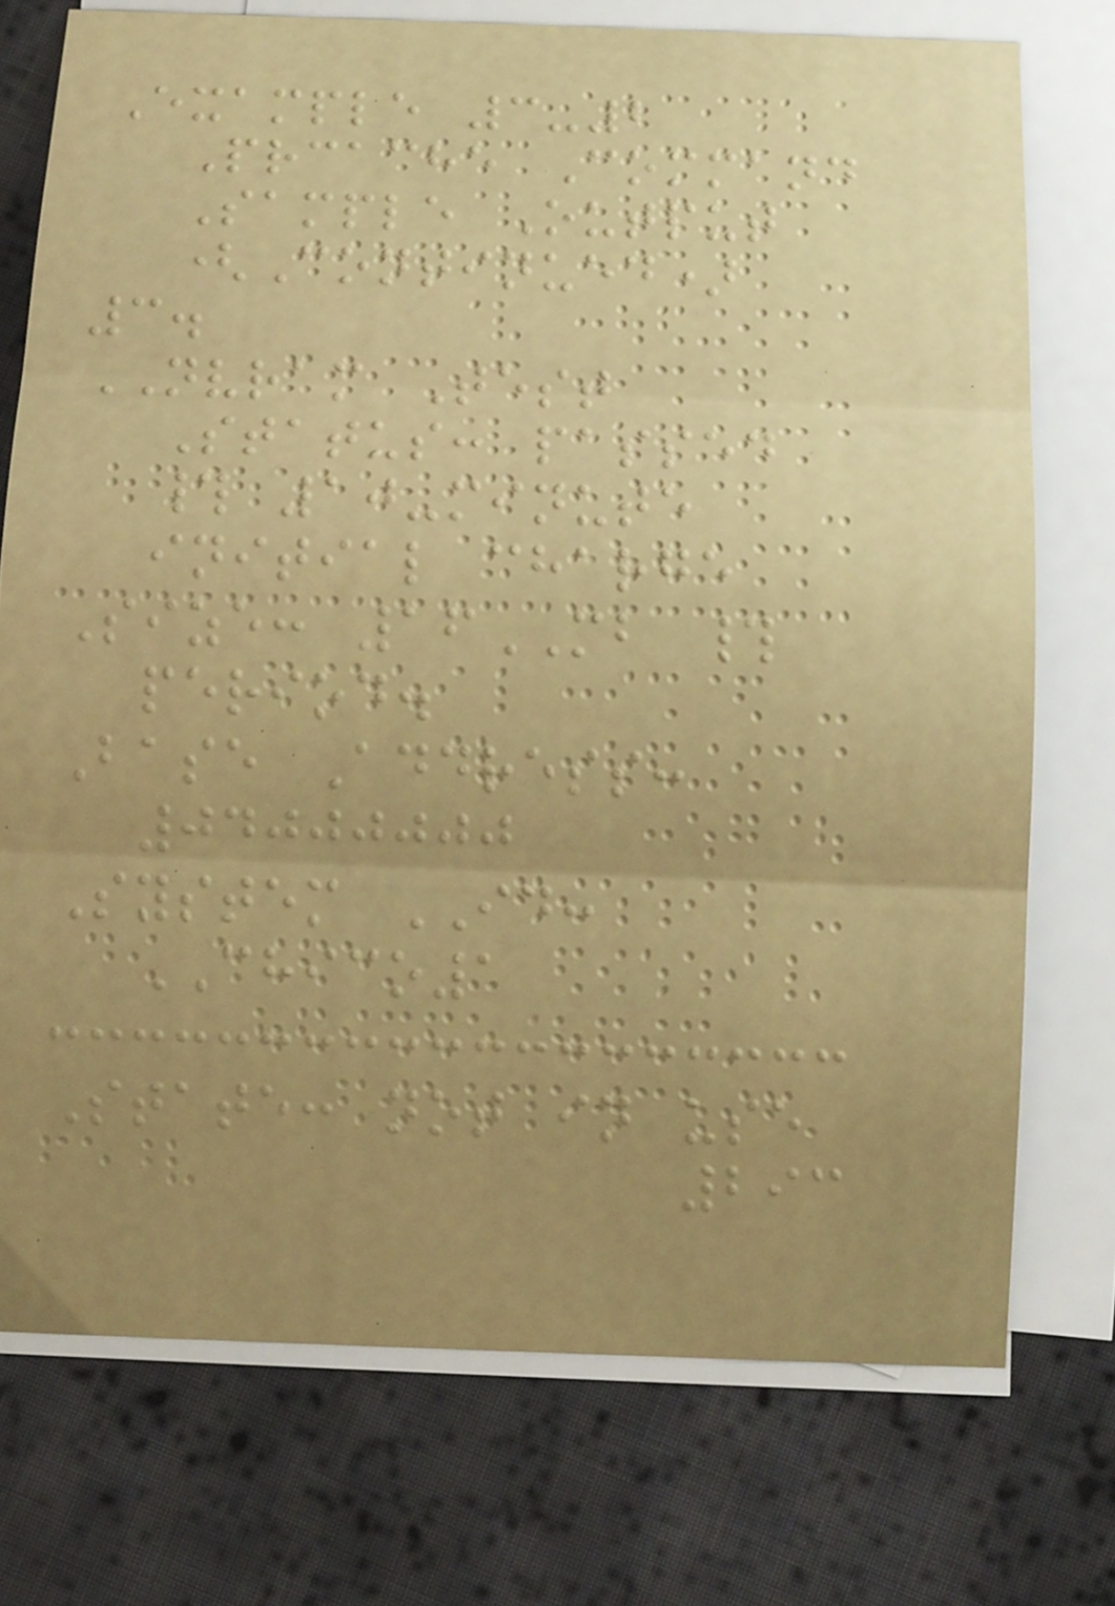Example 3-2
Prcache Command
Sample Output
(Continued)
3.
NVRAM Test
Status: passed
# 10-minute
initial charge
Size: 16MB #
period.
Base Address:
04000000
System ID:
CHICO1
State: not in use
293
